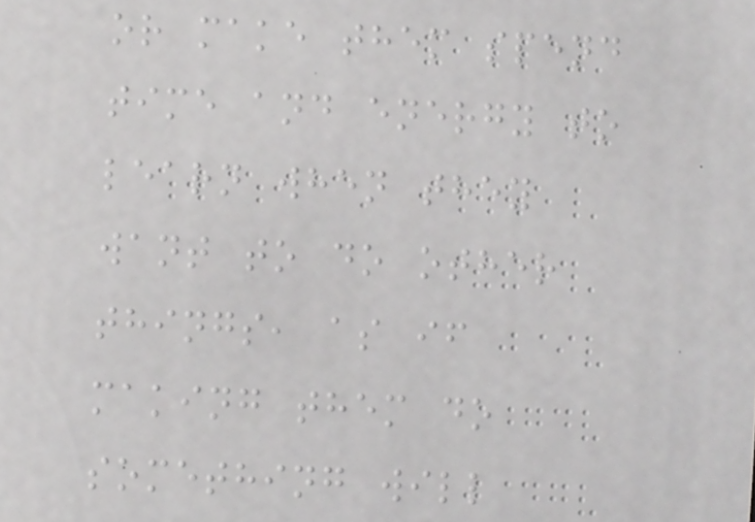or make them spend
time and energy to
learn when they
want to do other
things, as if
making them do
something will
